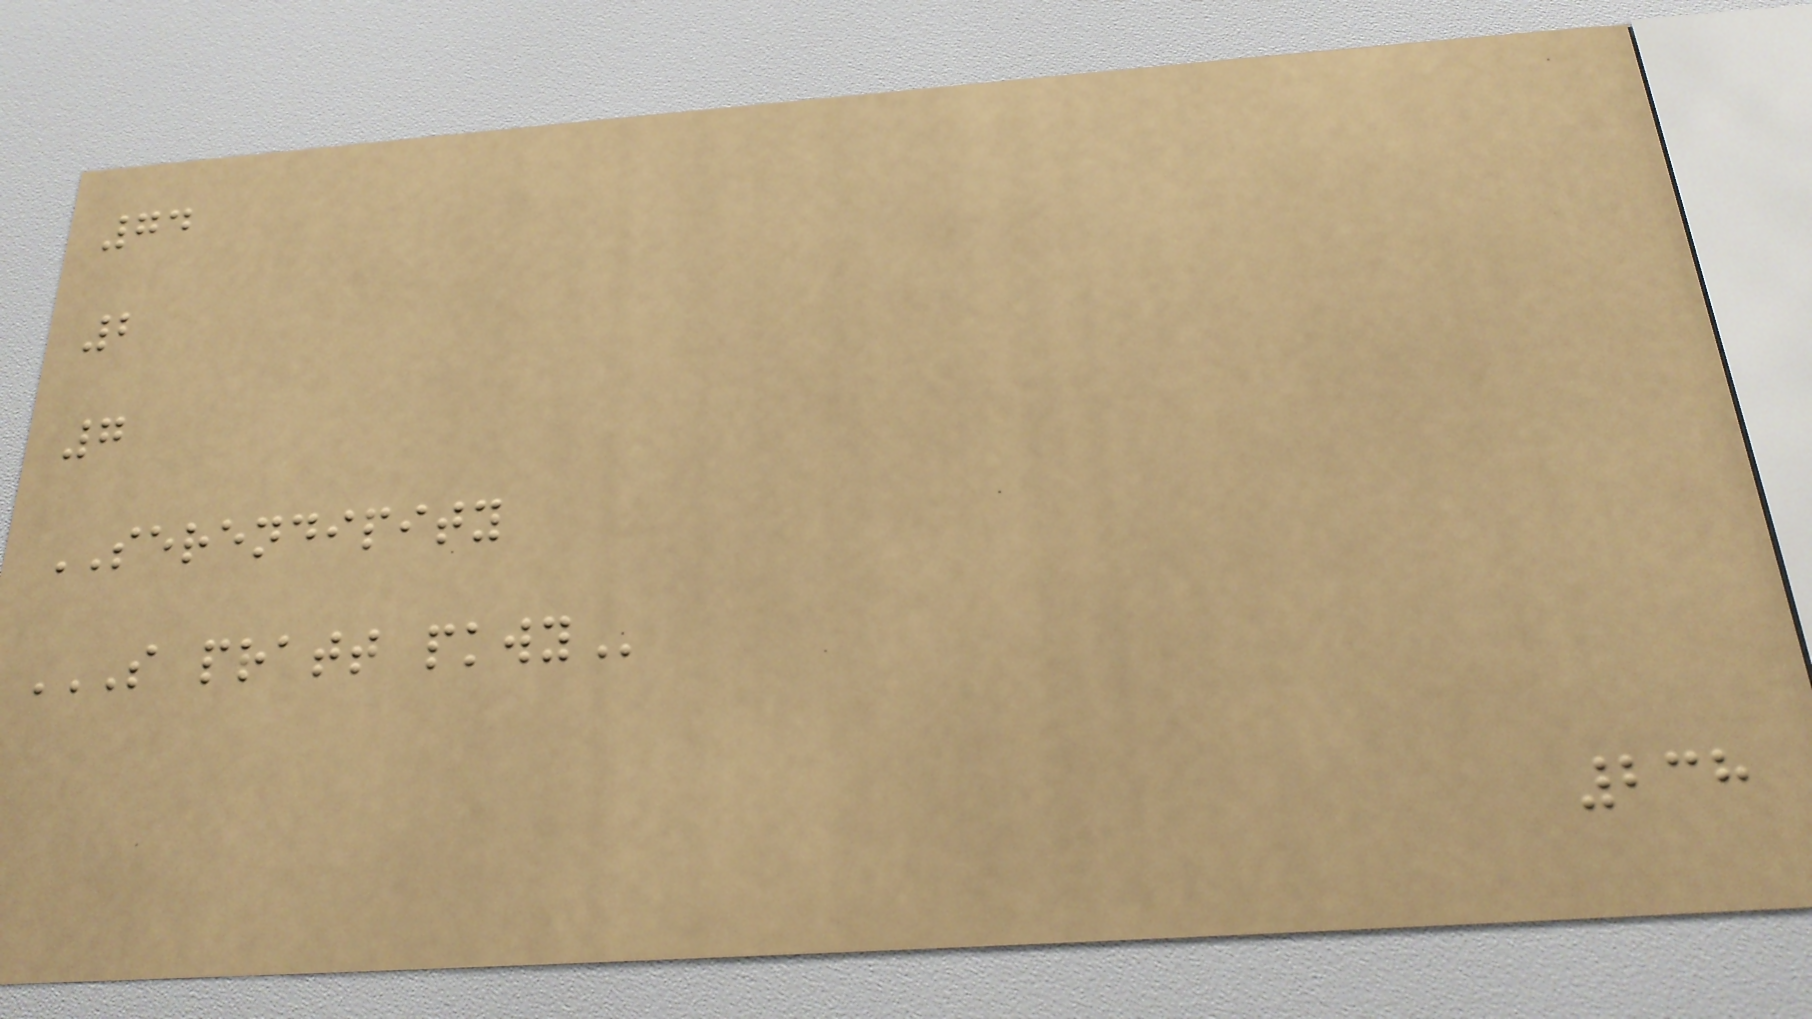74
2
7
SERENDIPITY
S PRATT PKWY
238
